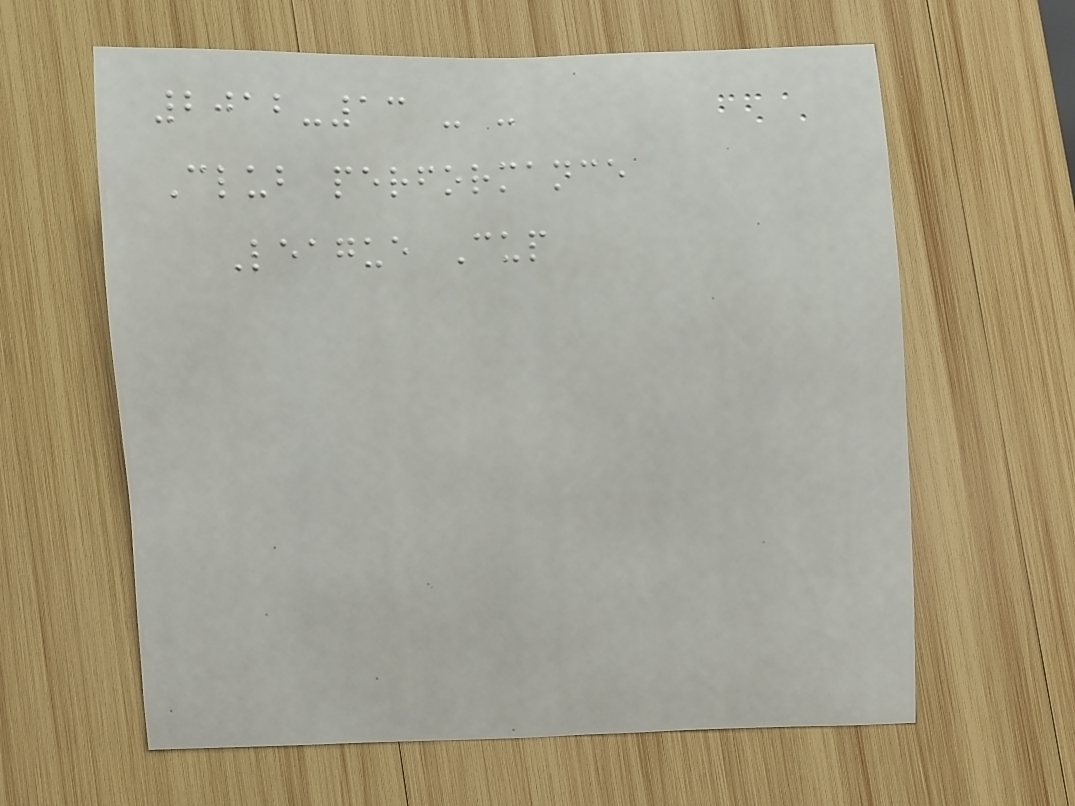2012-13 - -
Club performance
League Cup
